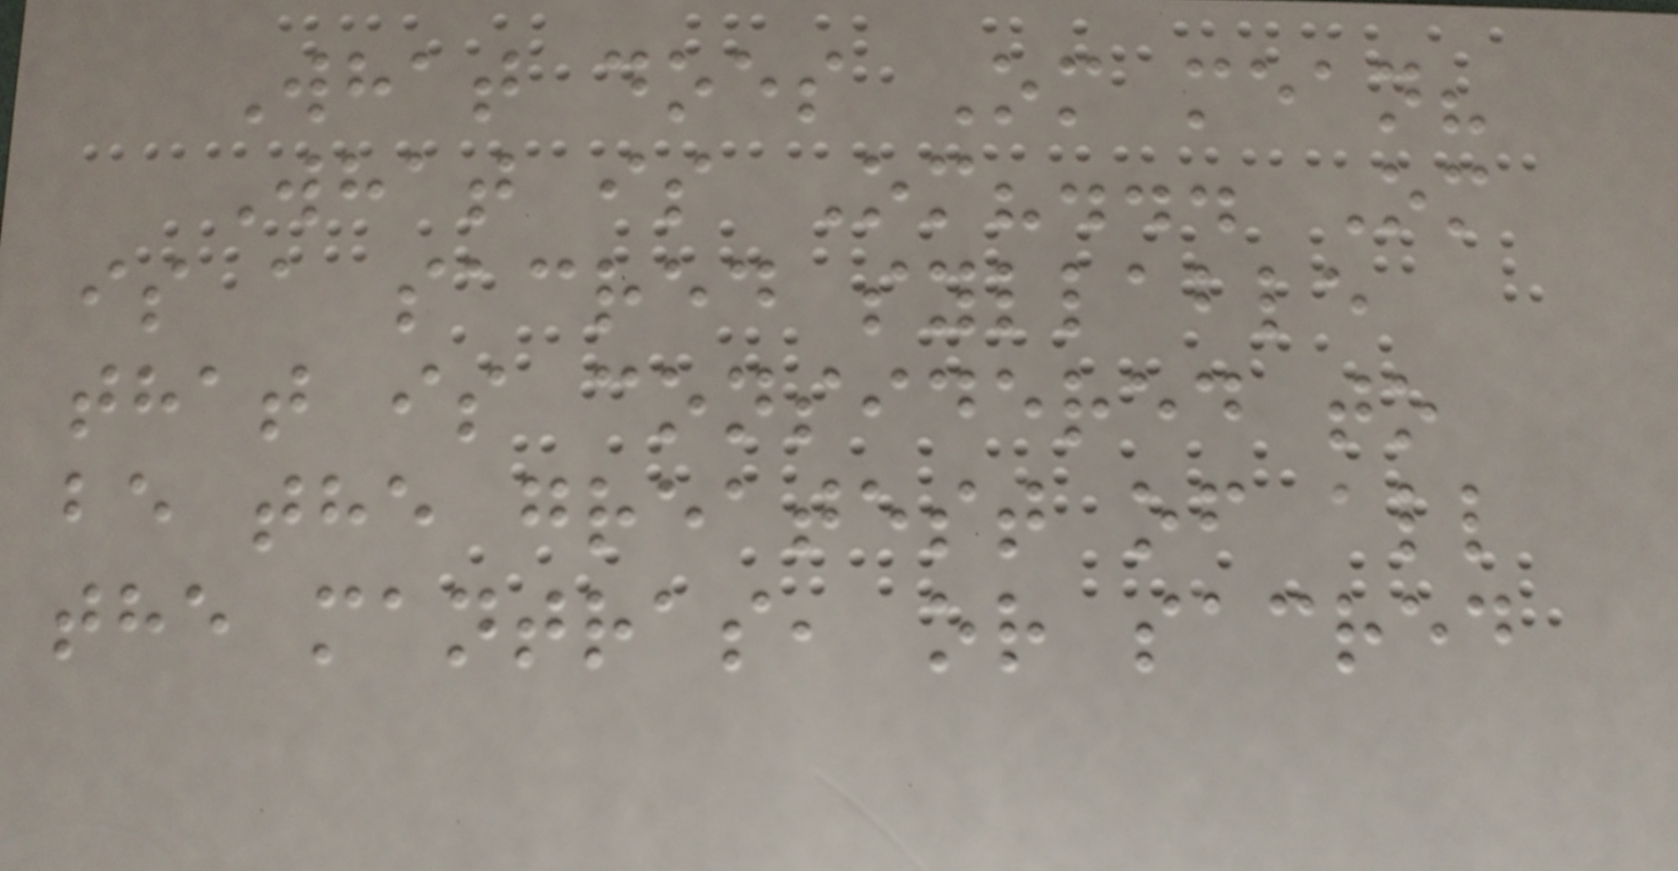What does Om mean?
What is Om?... Om
is a sacred syllable
that is considered to
be the greatest of all
the mantras, or sacred
